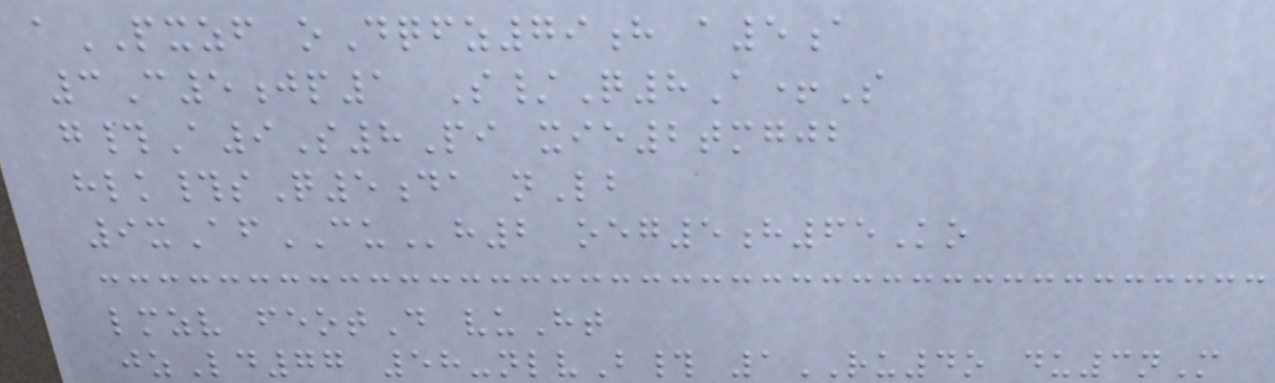aPXZF oDqfz79h a5a
3C5jp1 S/Q8A+S
g#A9S8Pi xie2tmgjb
hlk#sQ5da nLb
9xAfCUh2 oeg5h65Ko
lmzv feotD vuHt
jzLd77 58-nlvB# 1RU4o du3nM
